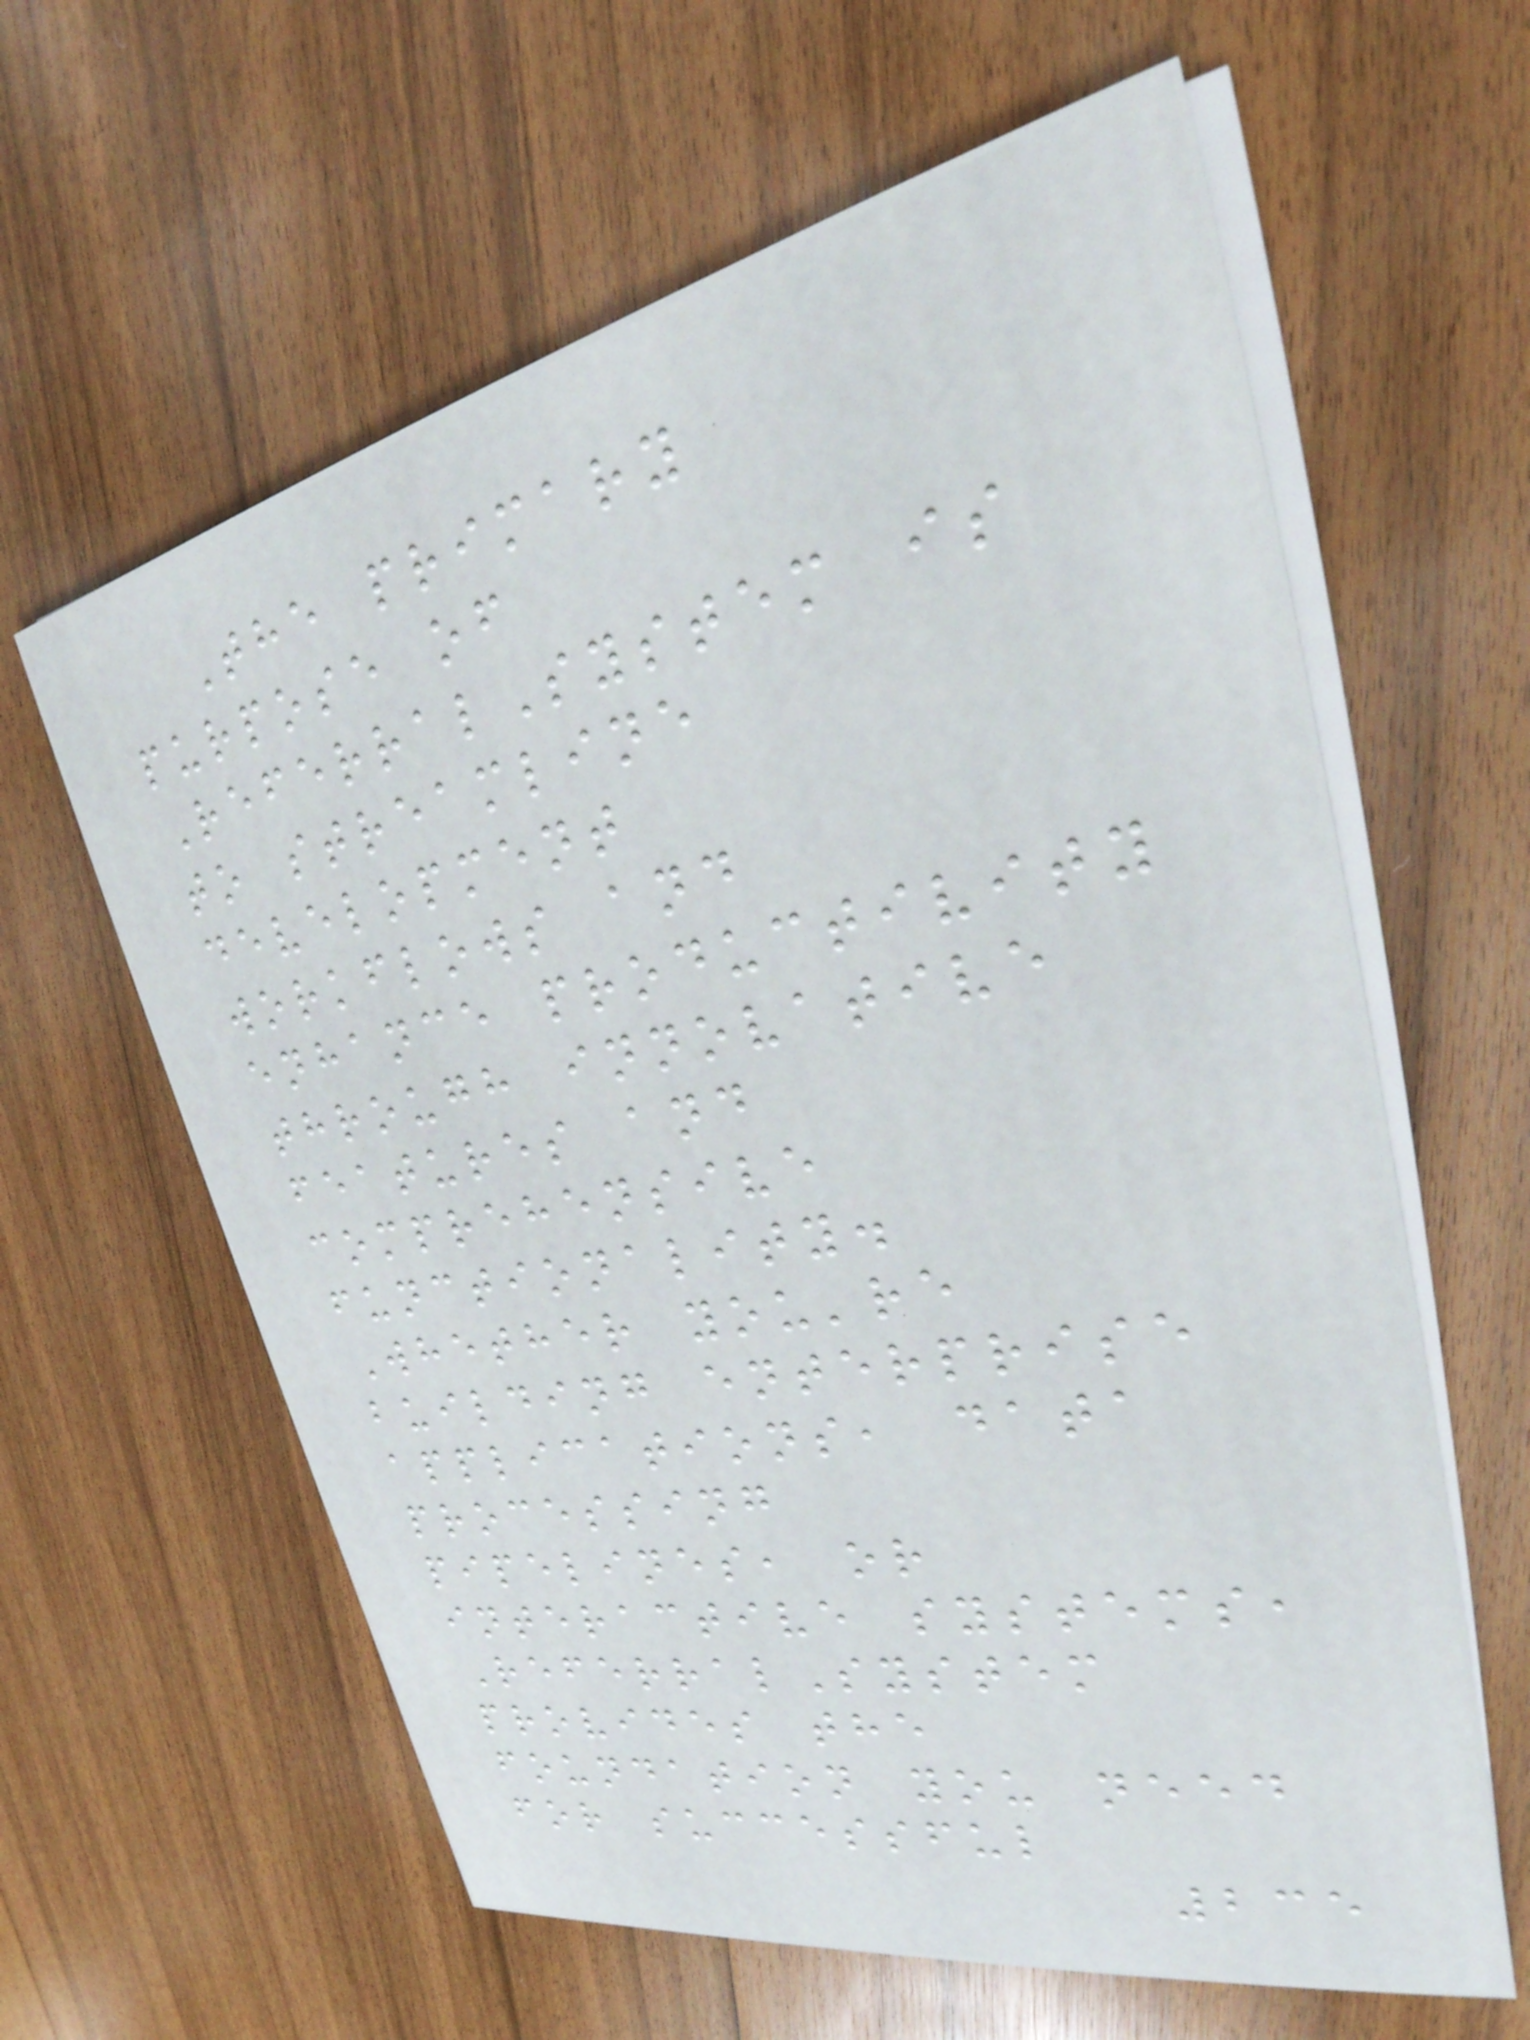The primary
purpose of
ReferralSystem is
to streamline
development
workflows and
enhance productivity
through innovative
features and
comprehensive
functionality.
Whether you're
building enterprise
applications, data
processing
pipelines, or
interactive systems,
ReferralSystem
provides the
foundation you need
for successful
235
